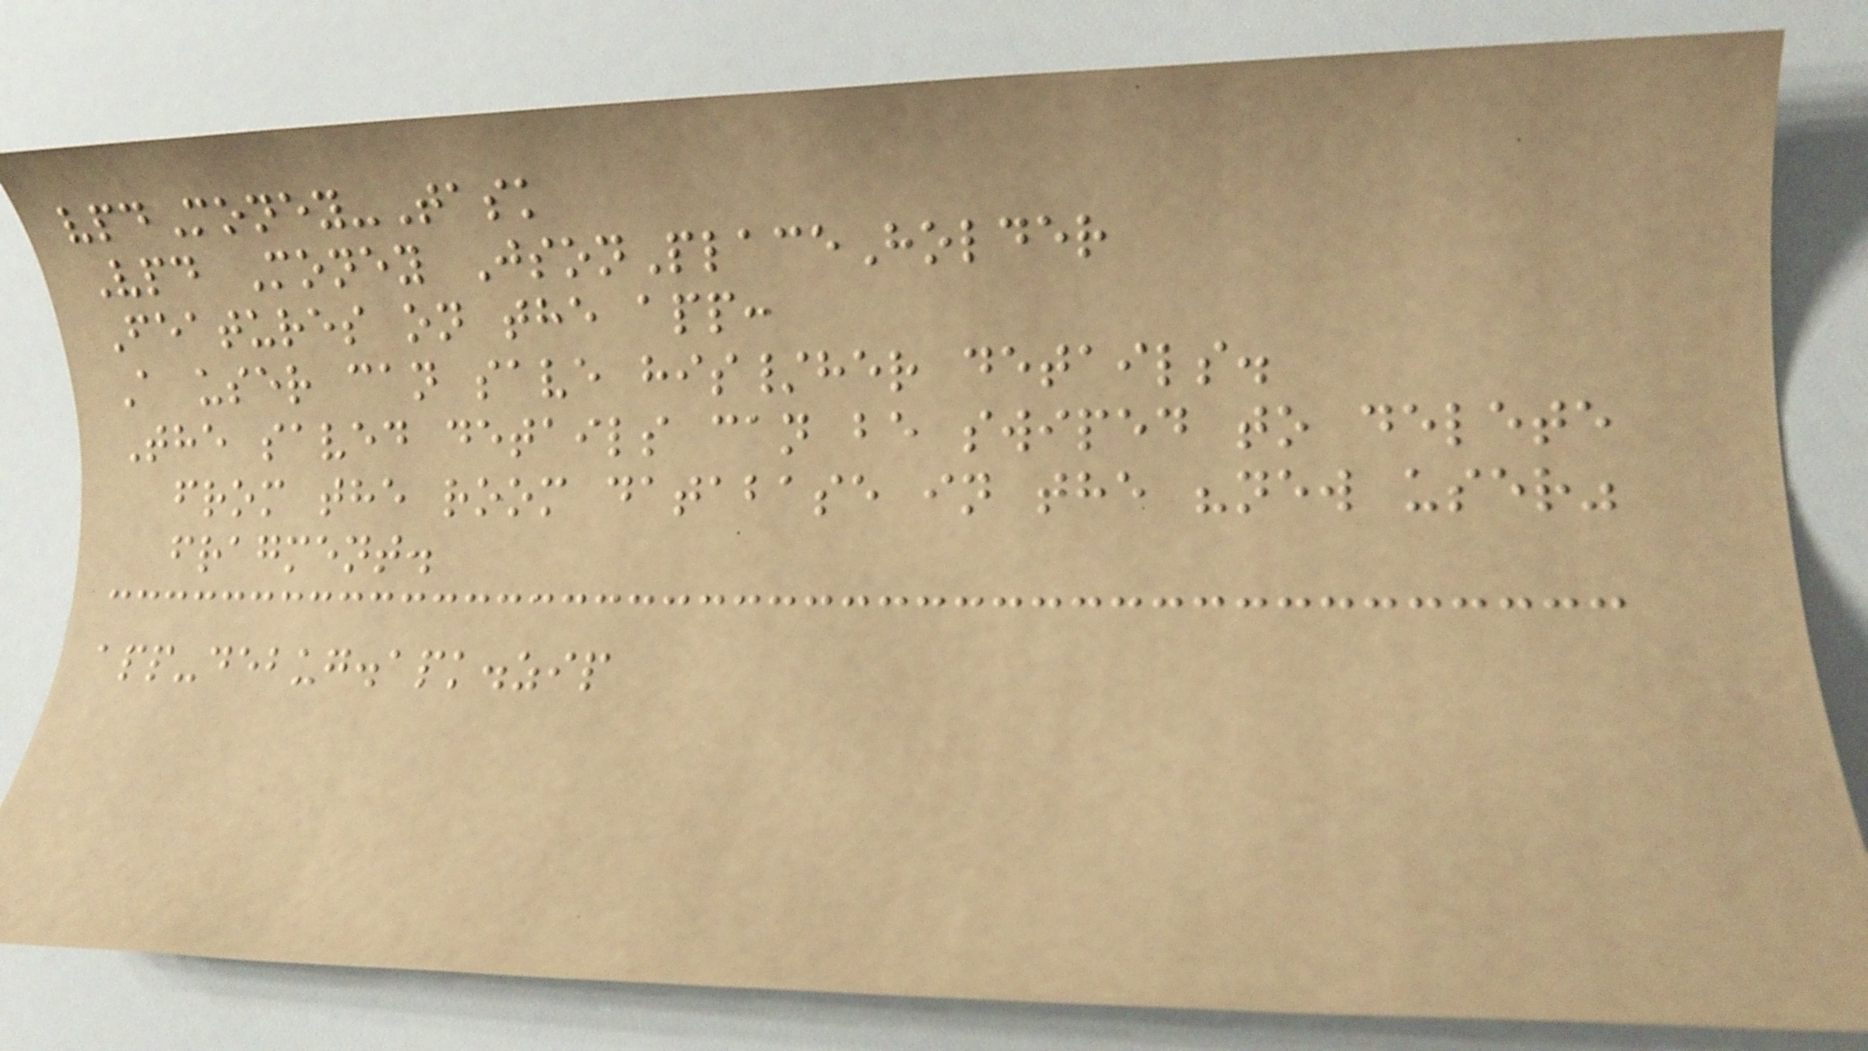vpdMoney-Task
Vpd Money JsonPlaceHolder
Features on the app:
A user can save his/her details.
The saved details can be swiped to delete
from the room database in the "new user"
fragment.
app-debug.apk.zip
